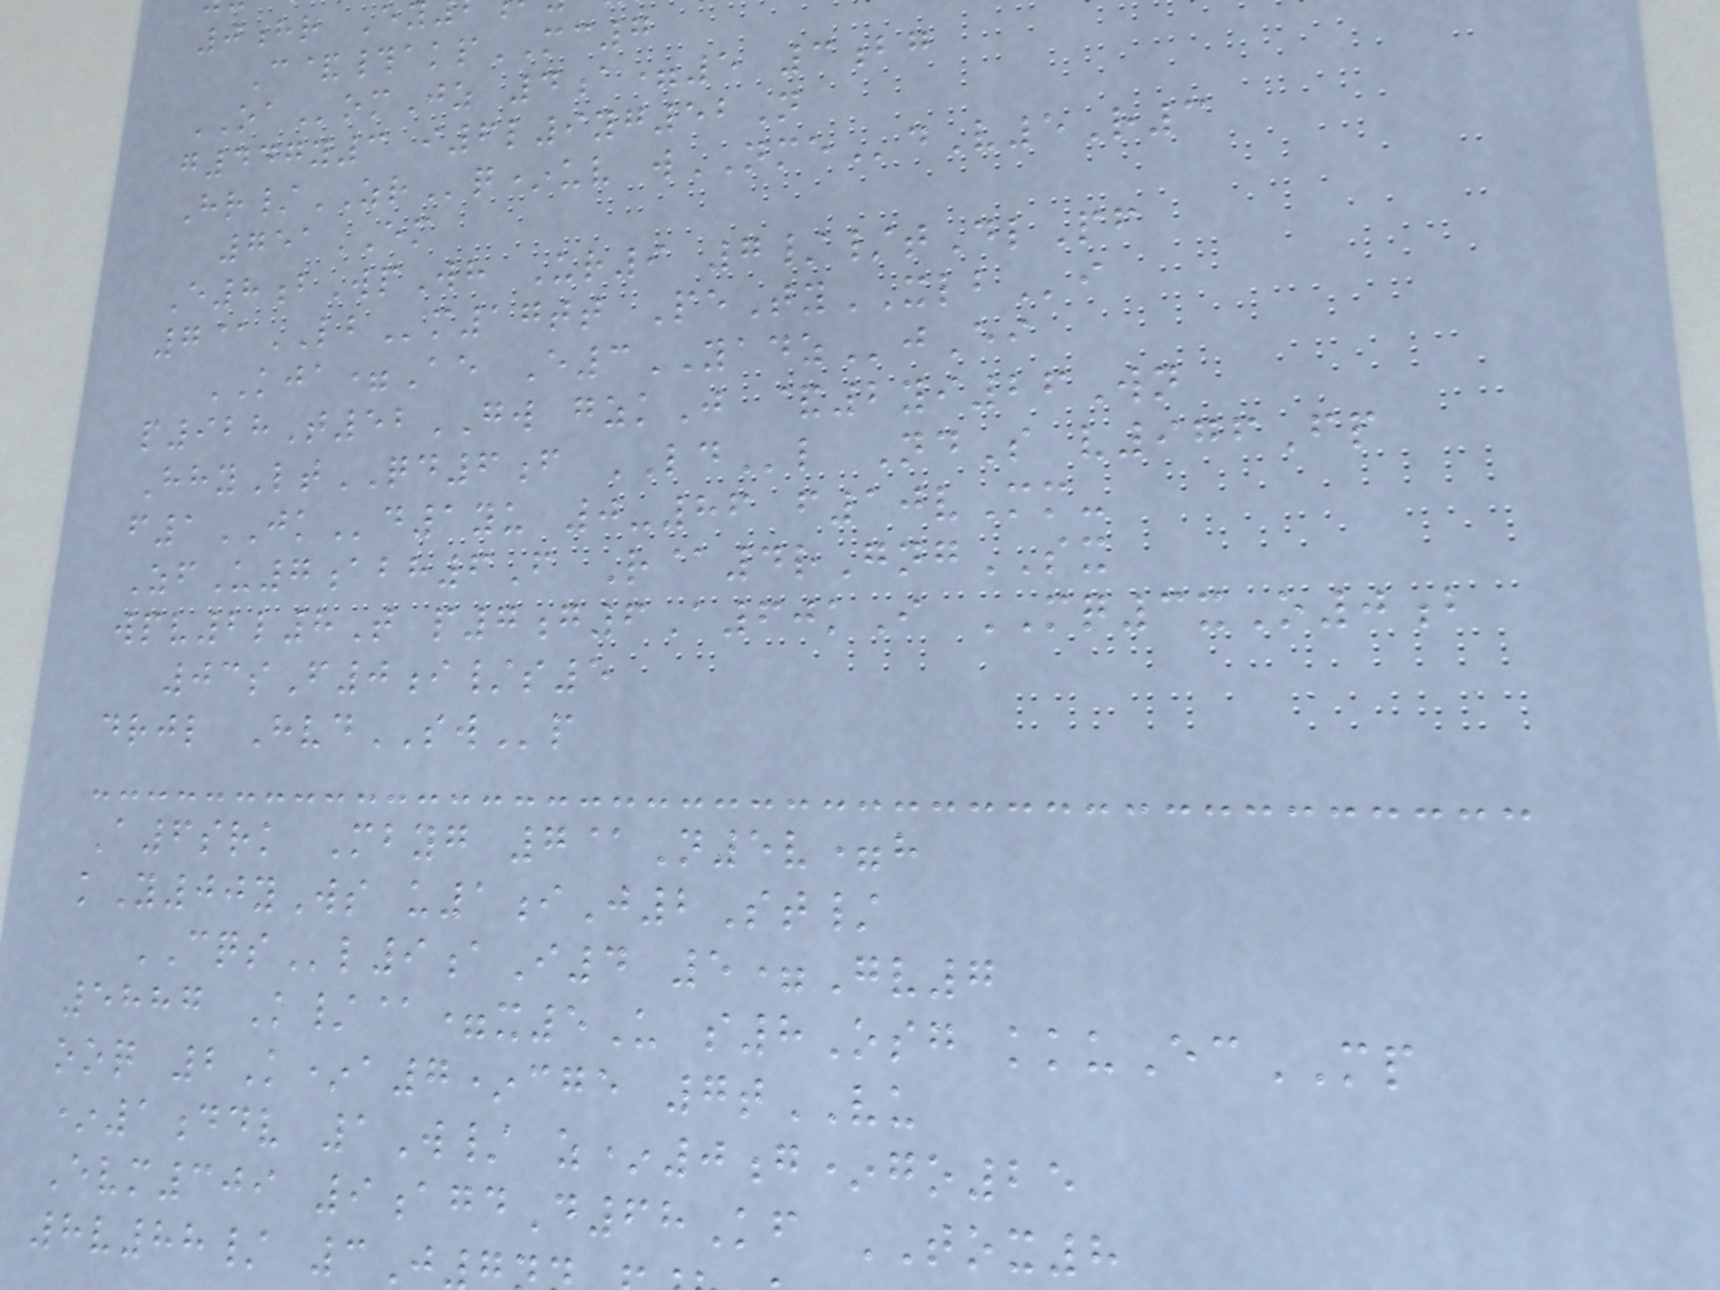0hr E
C&#akpMC7
OAomJz 4a=5 3bg
g447y3 i6l9yg52N
Hr/ZRq*uv wNMEdV5R3
751EM
E8bWpWh Ur9 7//tDlPf
7@LBm17tt PeTyXLBi
KJA=Ae E3YADZjEi
p928T52GW gzkJ &2yi26Wn
HhyLtQD6f LDl NdS v976Fp
f1JKd1yu 0-86 f10vMm-
ZfU7abh6F R@4rGngSX
wpv2l8T p7g6A60kI MQ3xO0b
03sF0i/s5
drjl HvdSWp
A6srk Mbyg 7@N5v=h
kY00yWs u1iJ2St/
CQSl9aI4 5=Gv7
5887 K/@=x5U s8Osg kkuEcMP
ooq 2K*a7*cge 7tVU
*1ddv 1W/ z*0g*go25
Evm309 9agdD68Kf TOX8
8v88/ 3J
